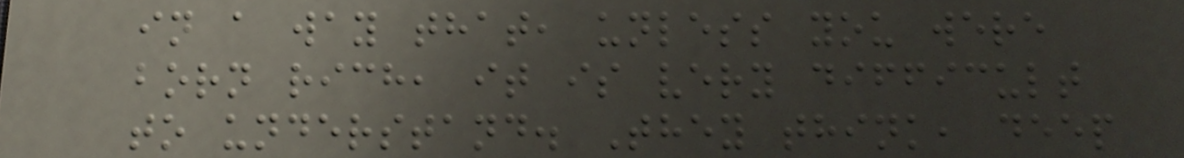in a way that, unless you were
born rich, it is very difficult
to understand. They think, deep
